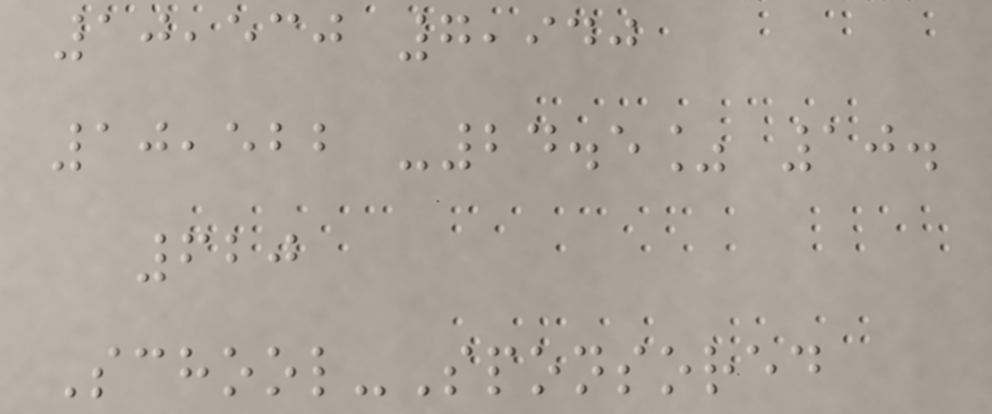10,530 7,940
10,522 -24.5% 10.
620
School-Sponsored
